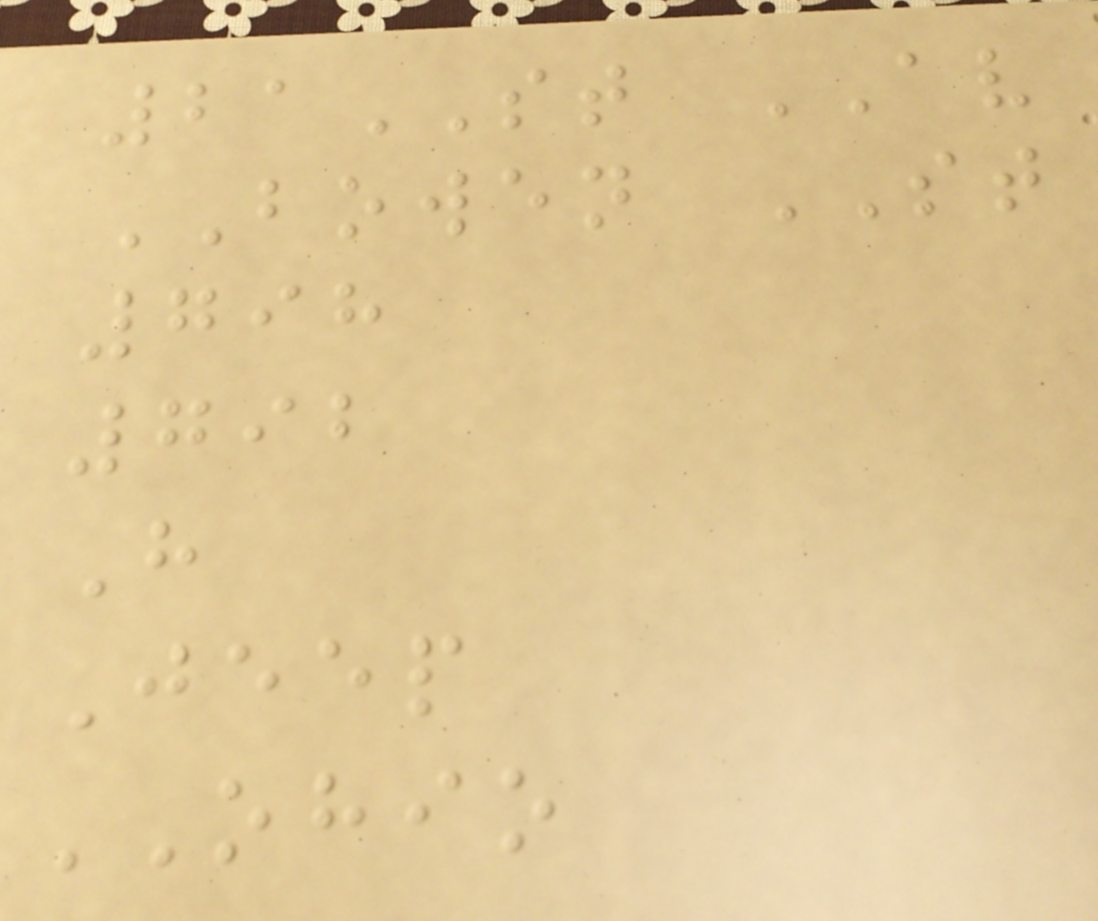21ST AV
BOWEN ST
798
792
H
Jeep
OHIO
